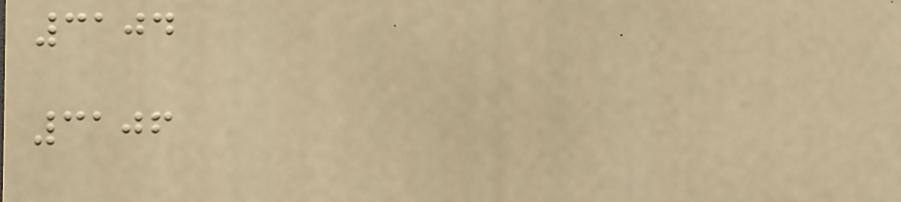3104
3106
